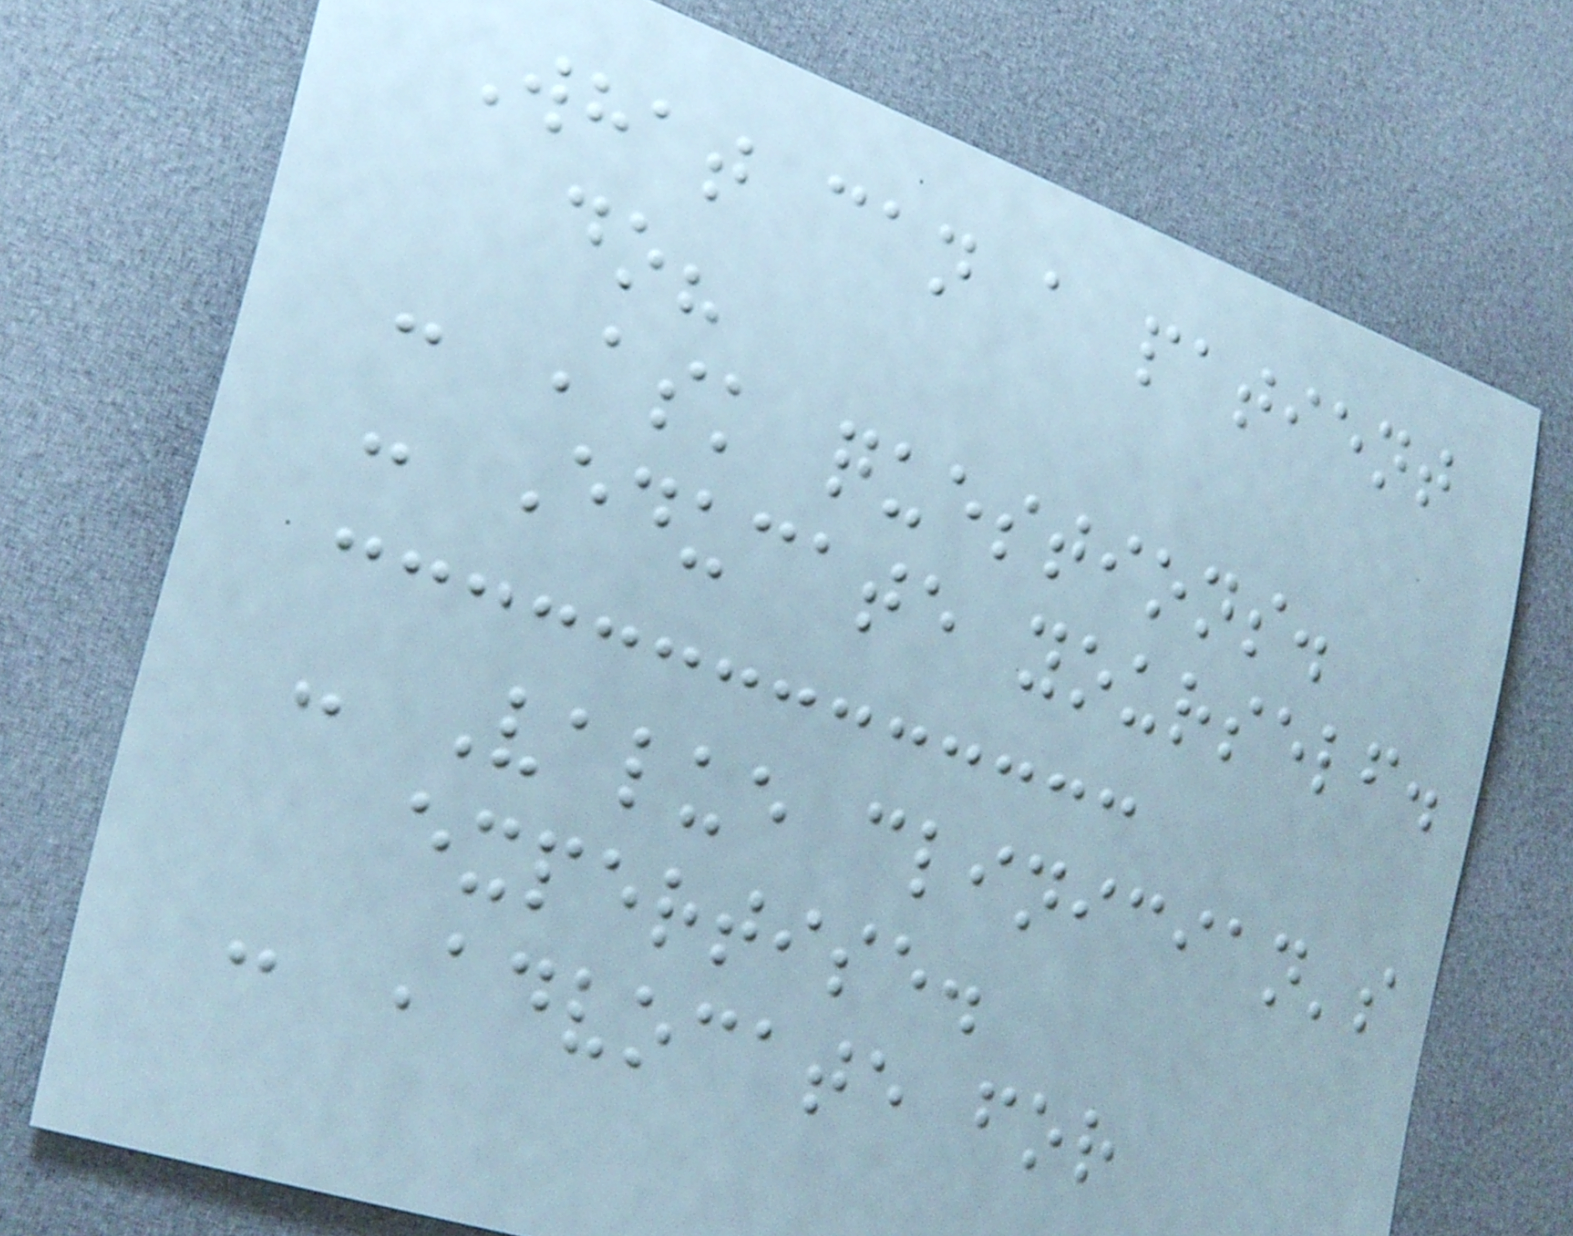What can a patient
do?
- Ask questions.
- Educate yourself.
- Value clinician's
expertise.
- Advocate for
